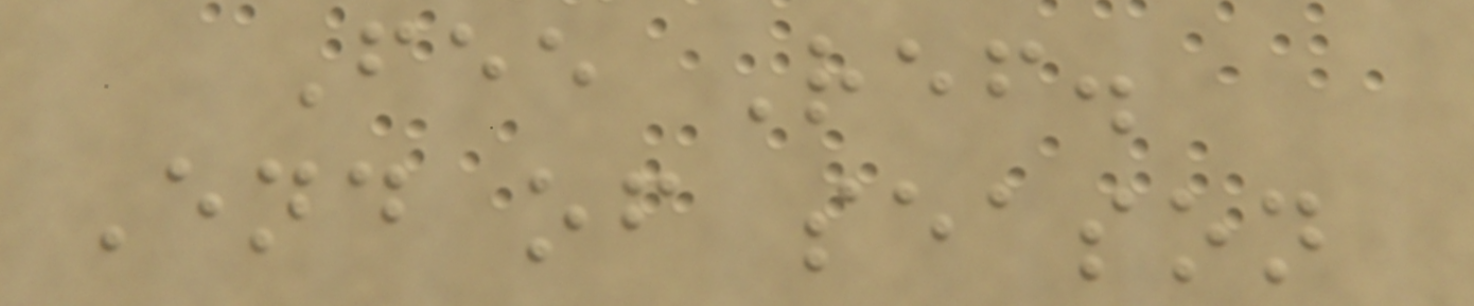Fee Ref.
End of season
